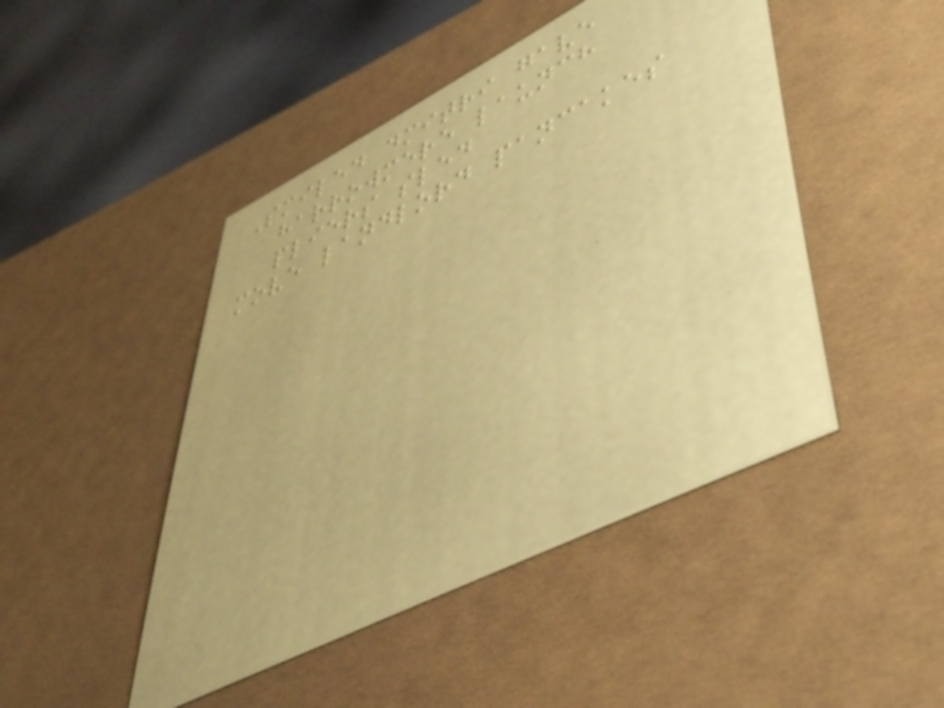Smiled dmitri gave
harrowmere launch
pliers sled
move landlord pancakes
